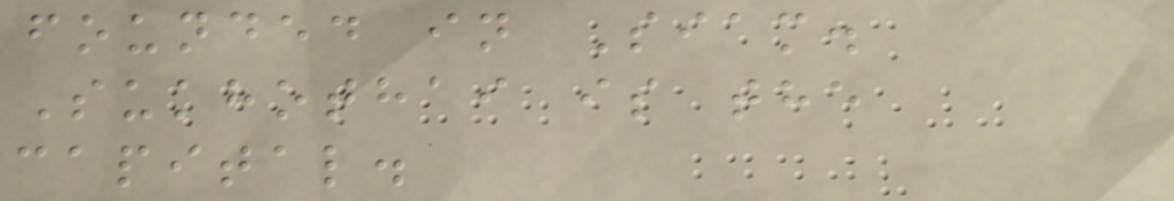founded in Siam.
Sukhothai is the
capital.
